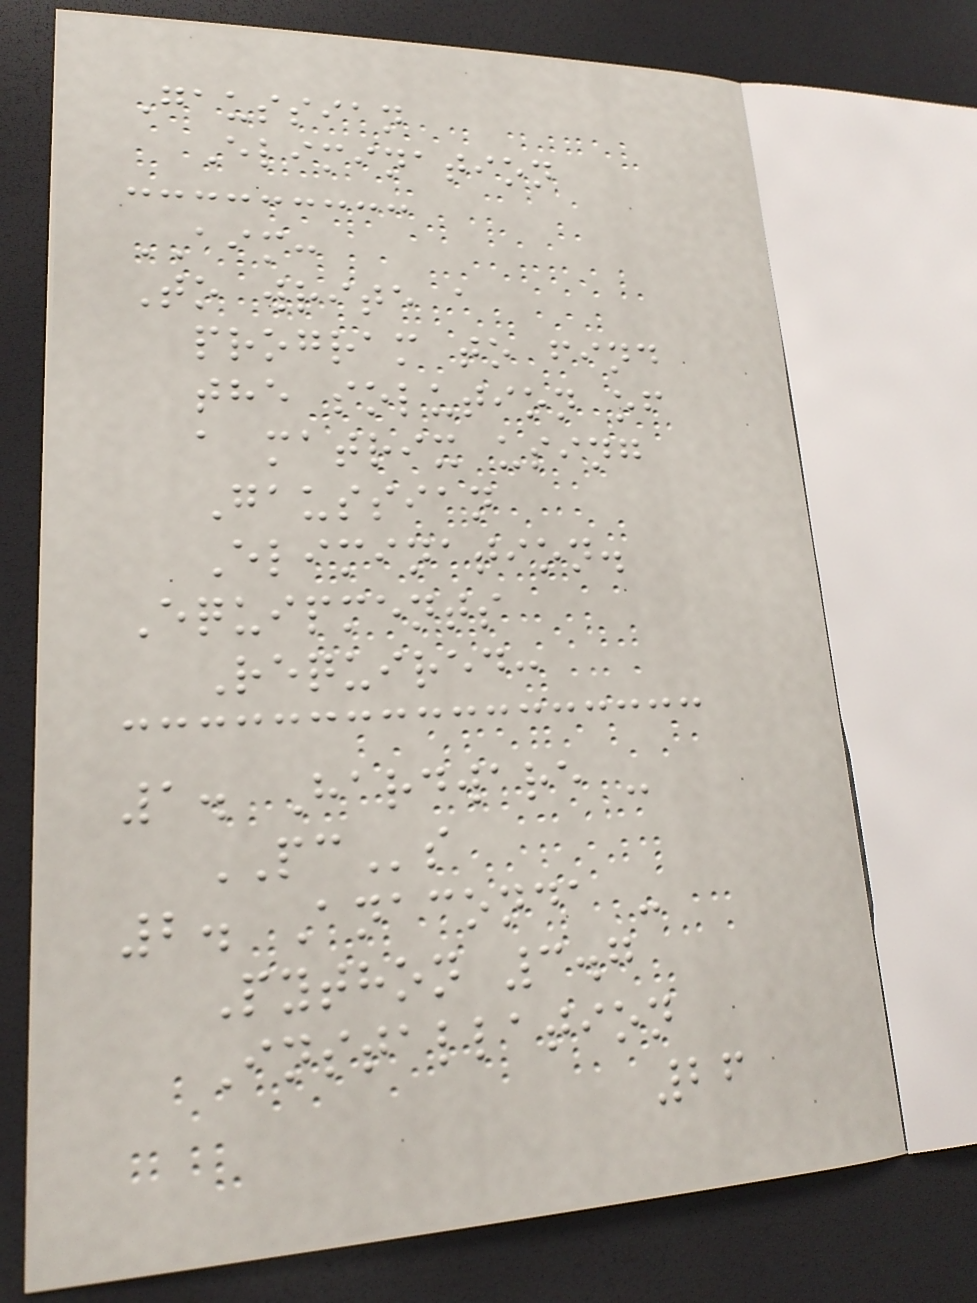Gaussian
Elimination
AIM:
To write a
program to find
the solution of
a matrix using
Gaussian
Elimination.
Equipments
Required:
1. Hardware -
PCs
2. Anaconda -
Python 3.7
Installation
26
